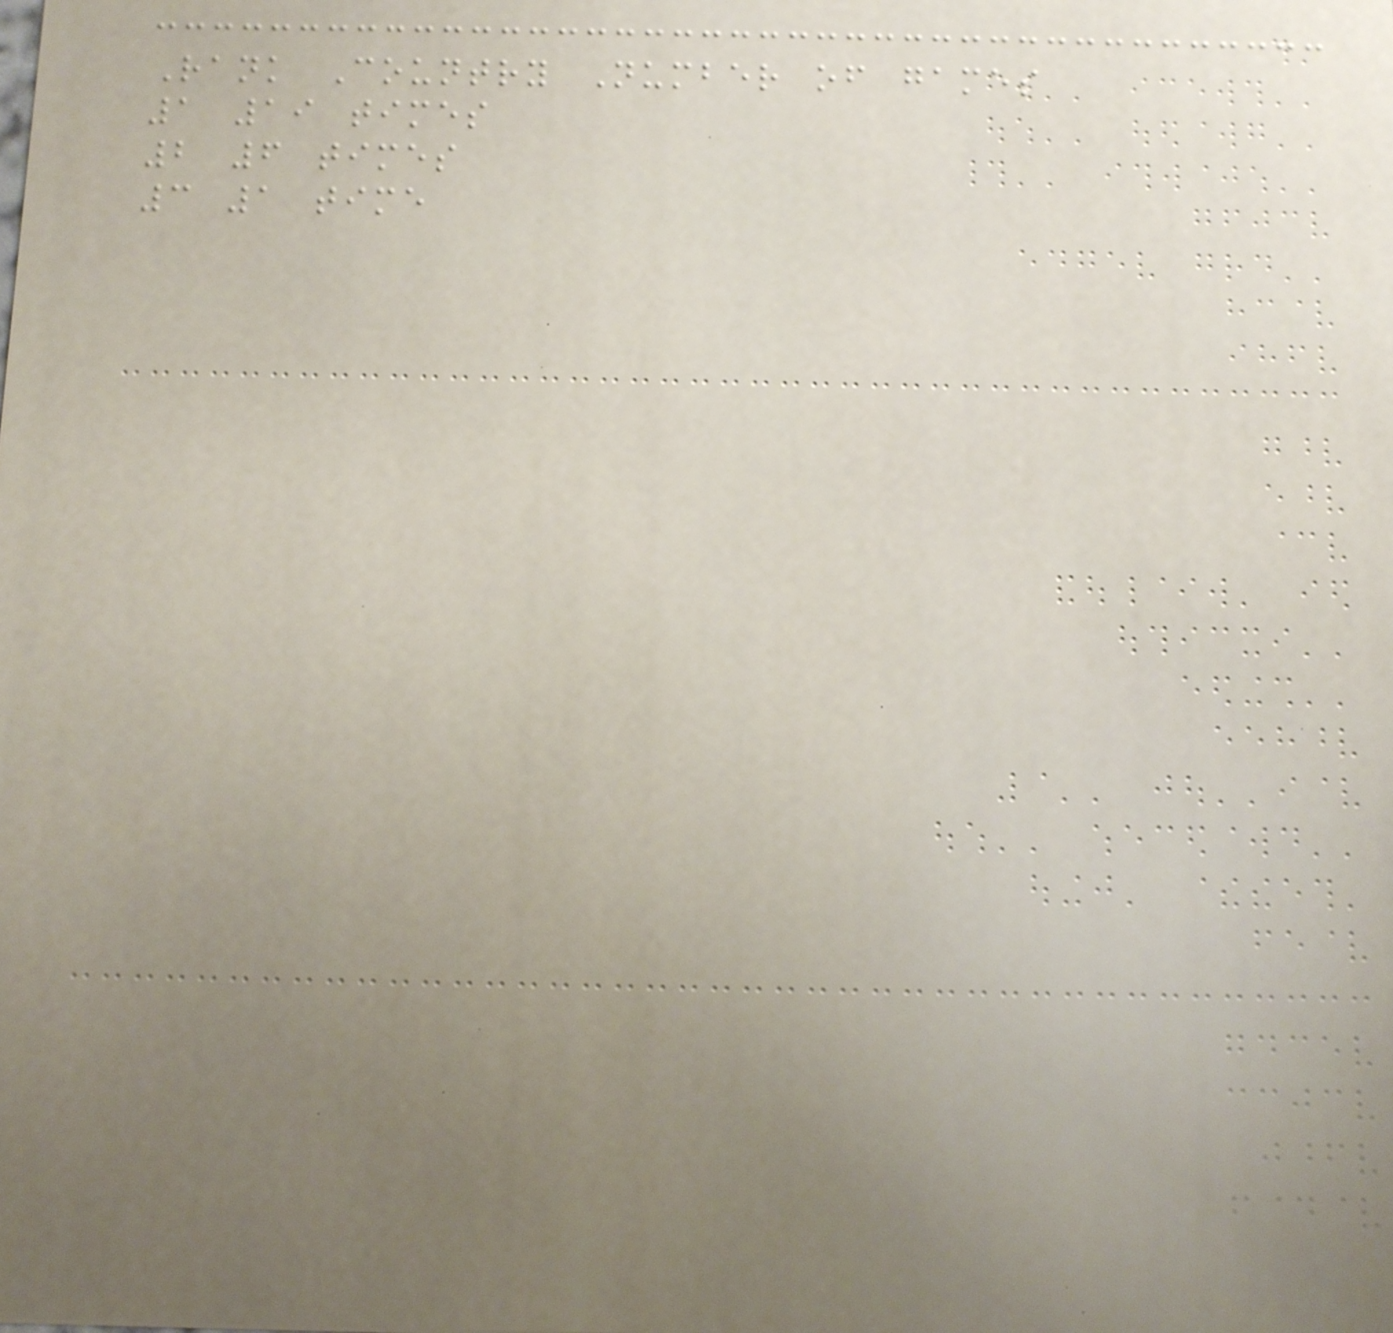Rank Country Number of games
1 19 times
2 6 times
3 1 time
